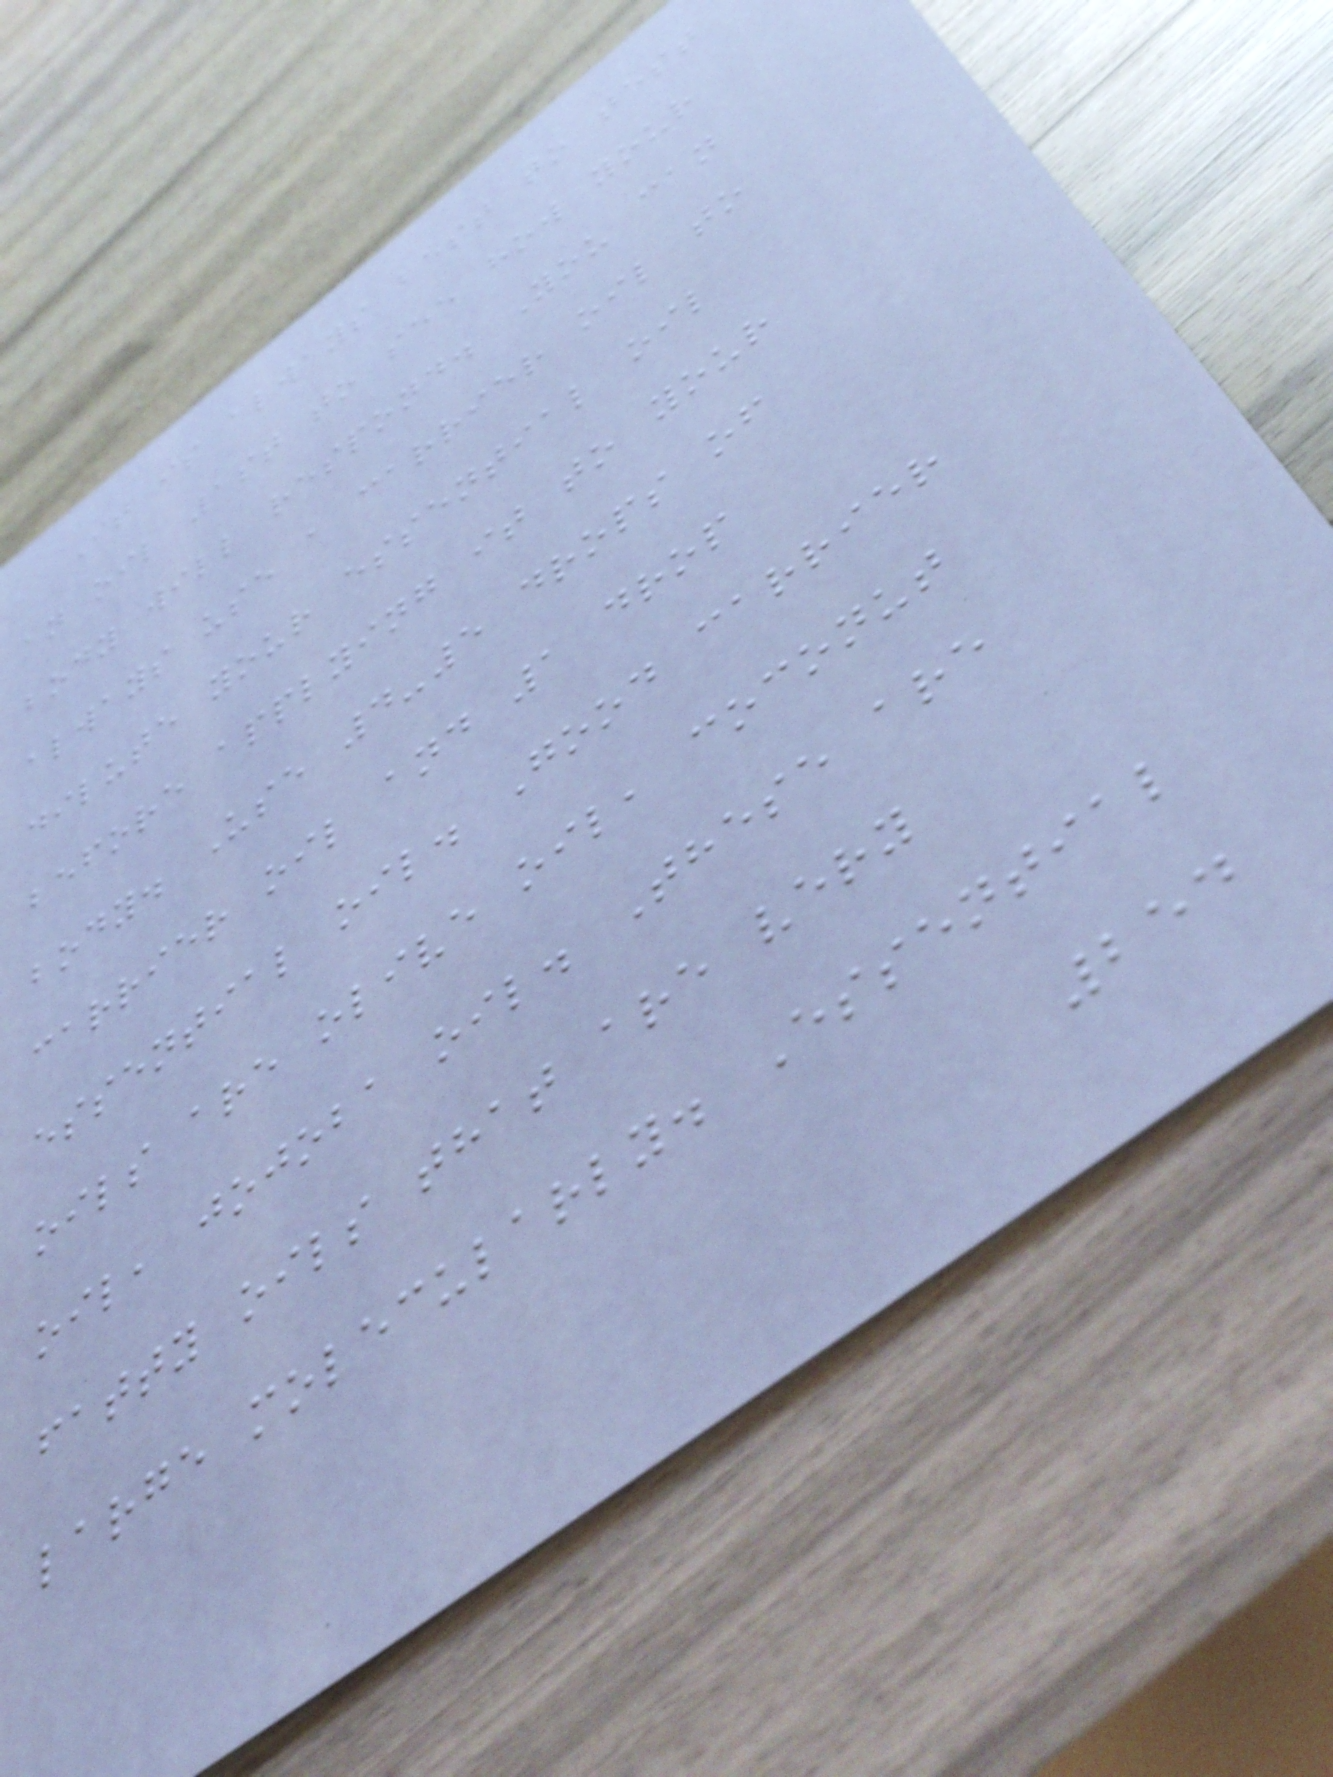It is always best to test
an oil 1st to see how your
body will respond. You can
always use a carrier oil to
dilute your essential oil
before applying it to your
body. Use 4-5 drops of
carrier oil and 1 drop
essential oil. Good carrier
oils are olive oil, coconut
oil, jojoba oil. These are
fatty oils that are very
large molecularly. Essential
254
